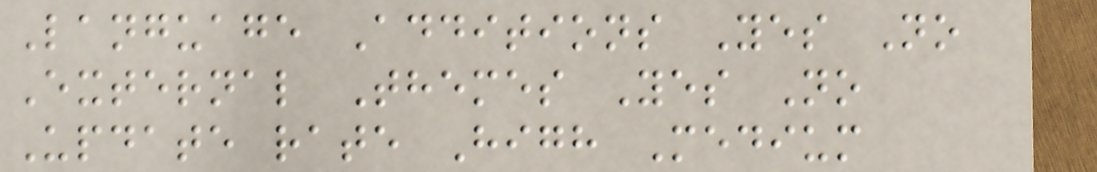Language Additions Yes No
External Themes Yes No
Update rate High Medium
